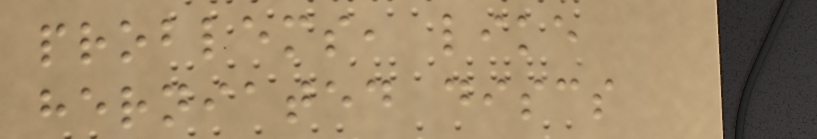problems, like
herniated discs
